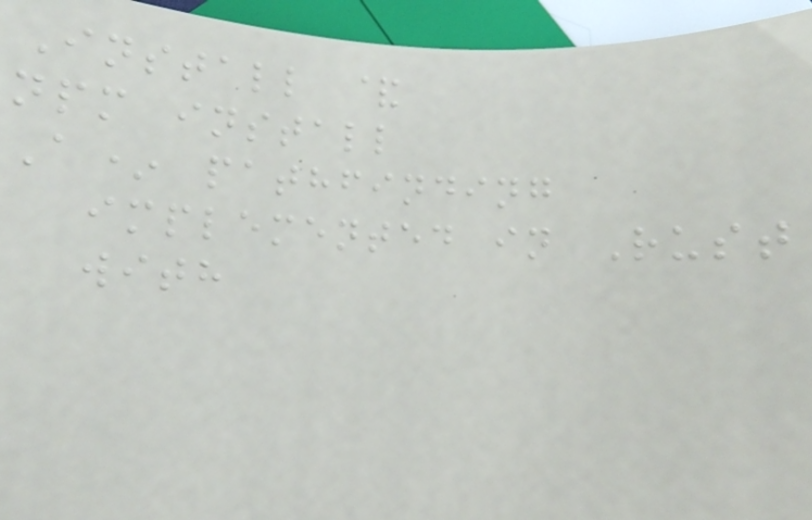Install &
npm install
A* pathfinding
implemented in Rust
with
